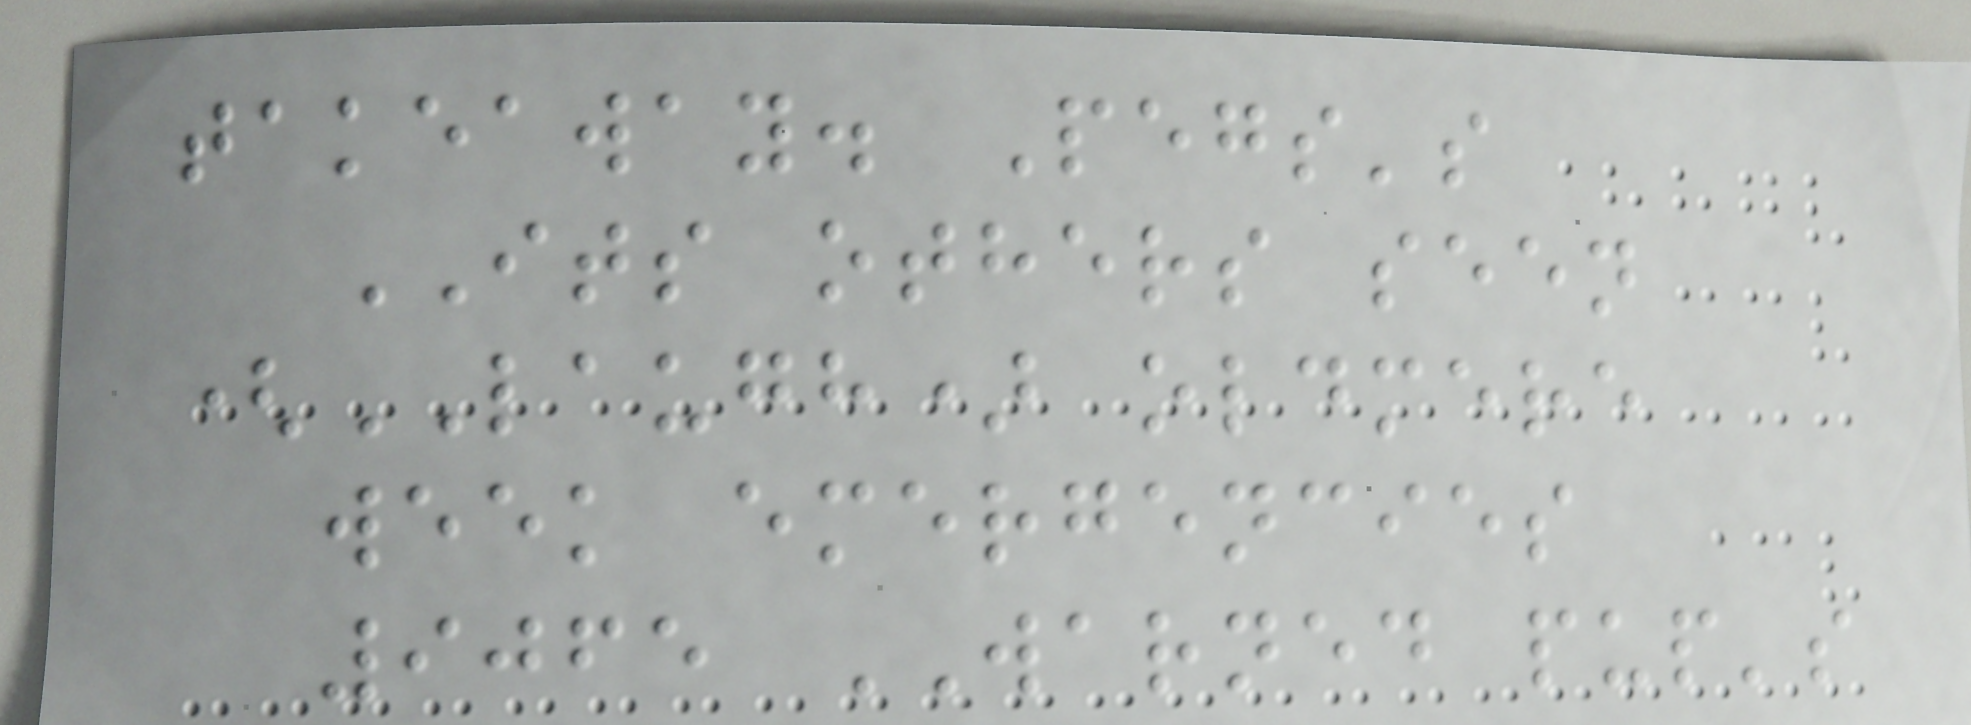takeaway. Pegs's
ITS others seen
(LAUGH) oldmere
week emergencies
9065 WARNED pup's
